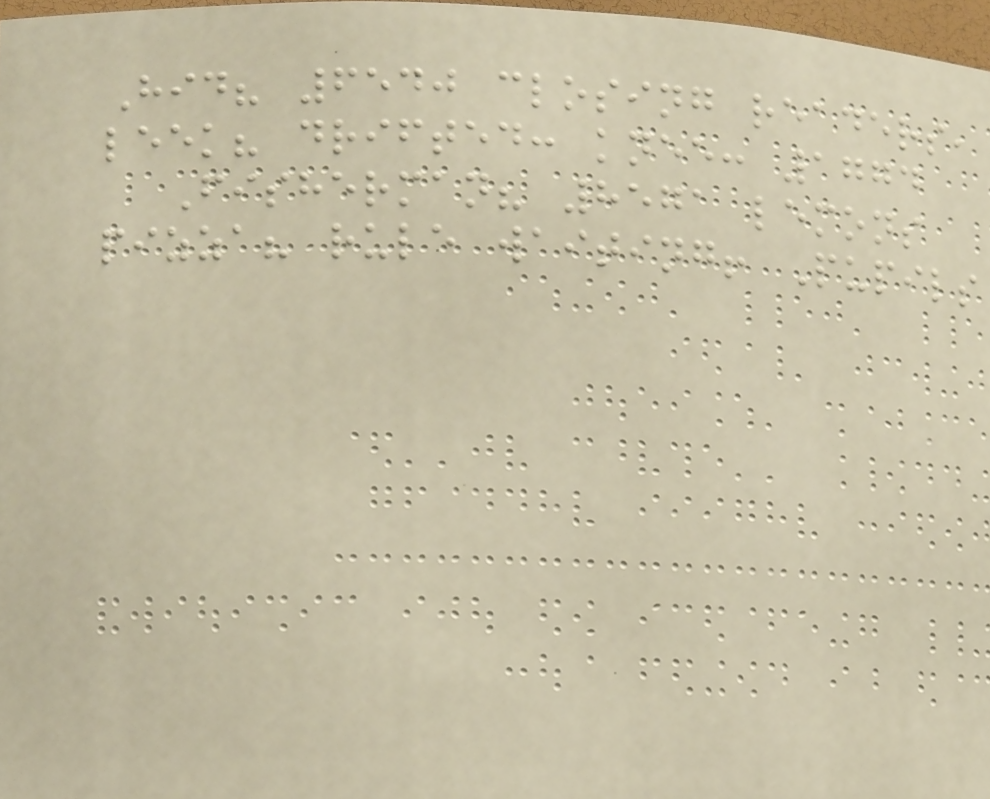Hid? 6540 closing readers,
leek? drifted: knee: 1774
Fisherman? 8571 lemons
pizza? rule waiting! Pupils
